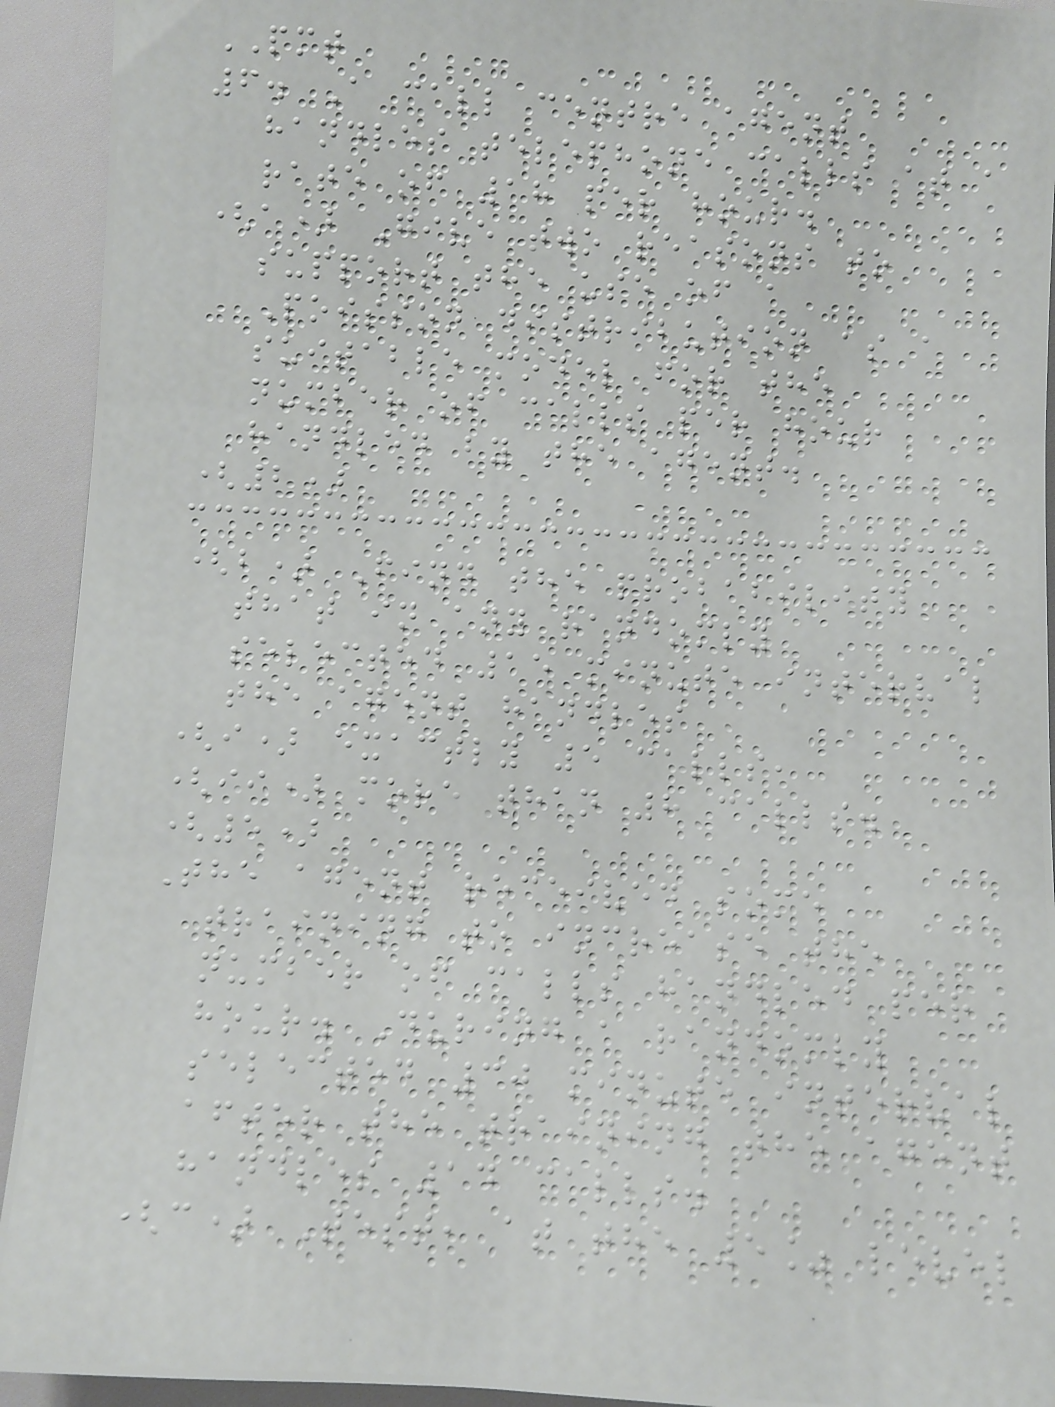PMT
6. A call centre agent
handles telephone calls at a
rate of 18 per hour.
(a) Give two reasons to
support the use of a
Poisson distribution as a
suitable model for the
number of calls per hour
handled by the agent.
(2)
(b) Find the probability
that in any randomly
selected 15 minute interval
the agent handles
(i) exactly 5 calls,
(ii) more than 8 calls.
(5)
The agent received some
training to increase the
number of calls handled per
hour. During a randomly
selected 30 minute interval
after the training the agent
handles 14 calls.
(c) Test, at the 5% level
